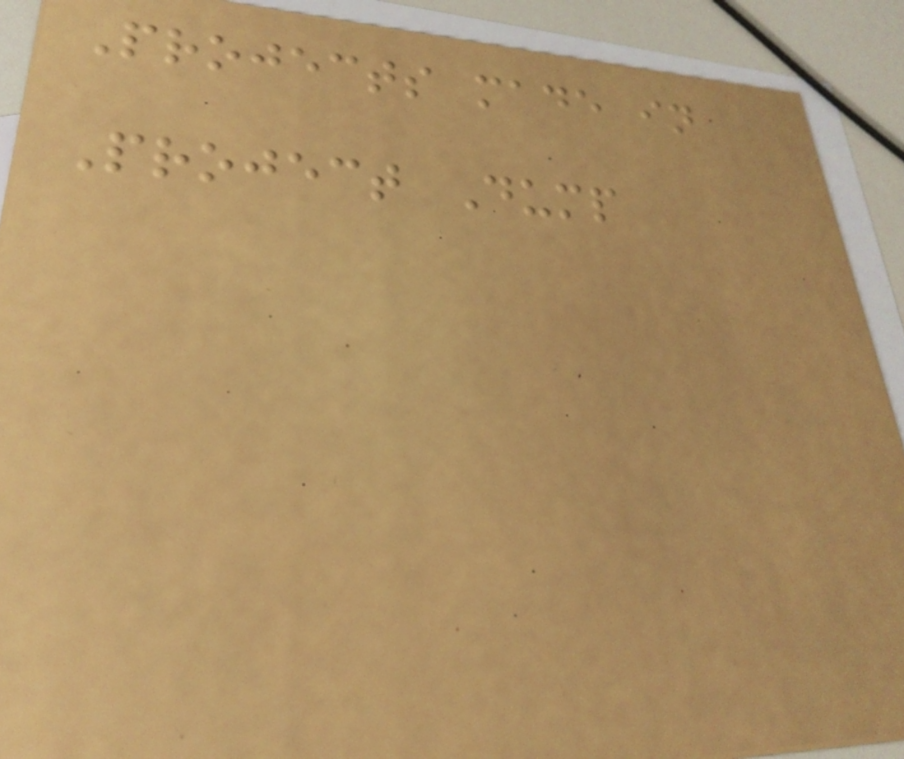Projects made in
Project Dump
